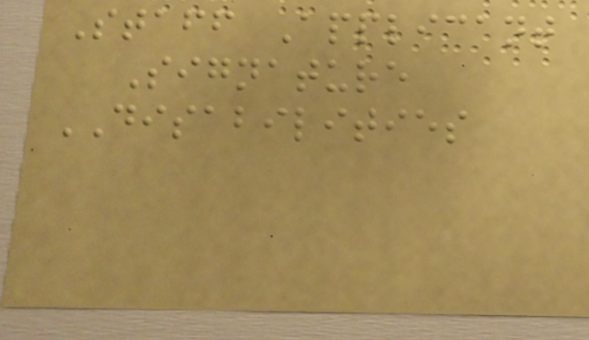Staff Applicant
Signature
DISABILITIES
